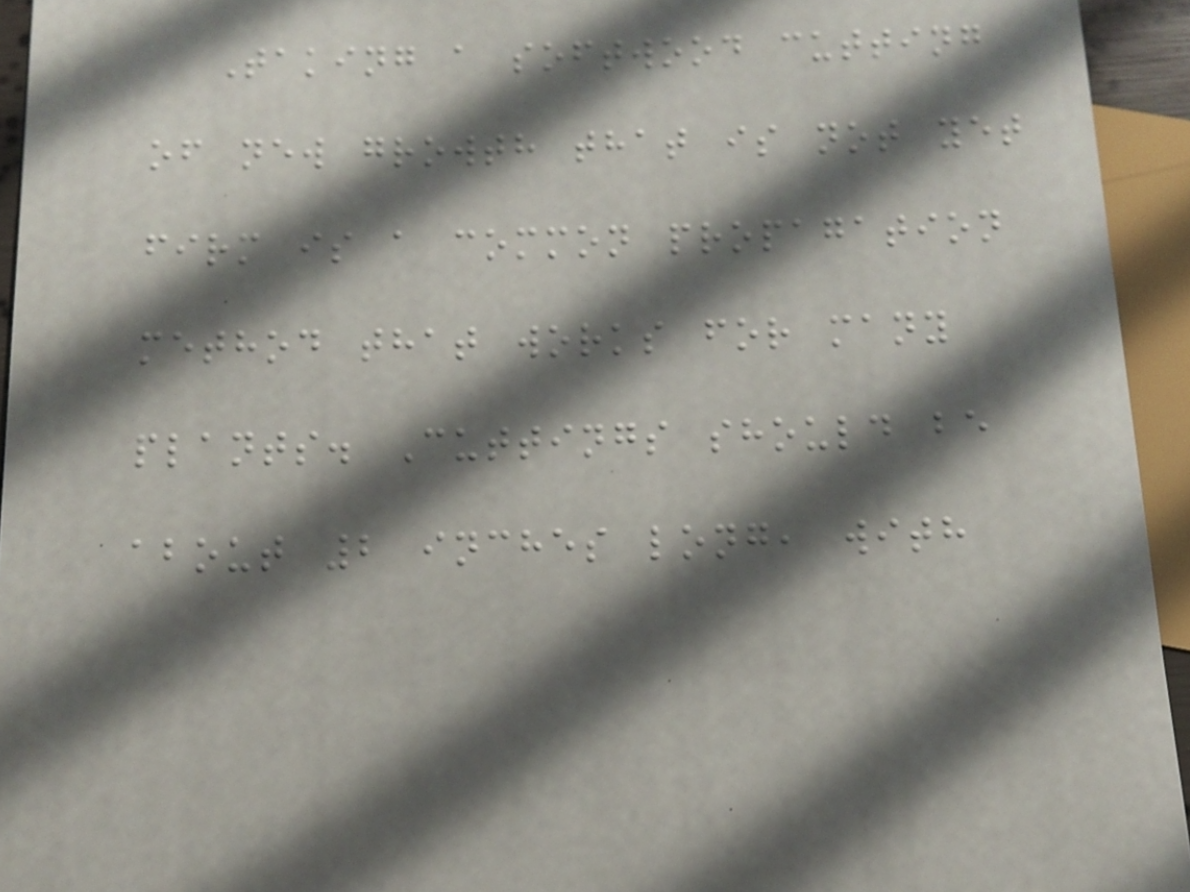Taking a softwood cutting
of new growth that is not yet
firm is a common propagation
method that works for many
plants. Cuttings should be
about 2 inches long, with
